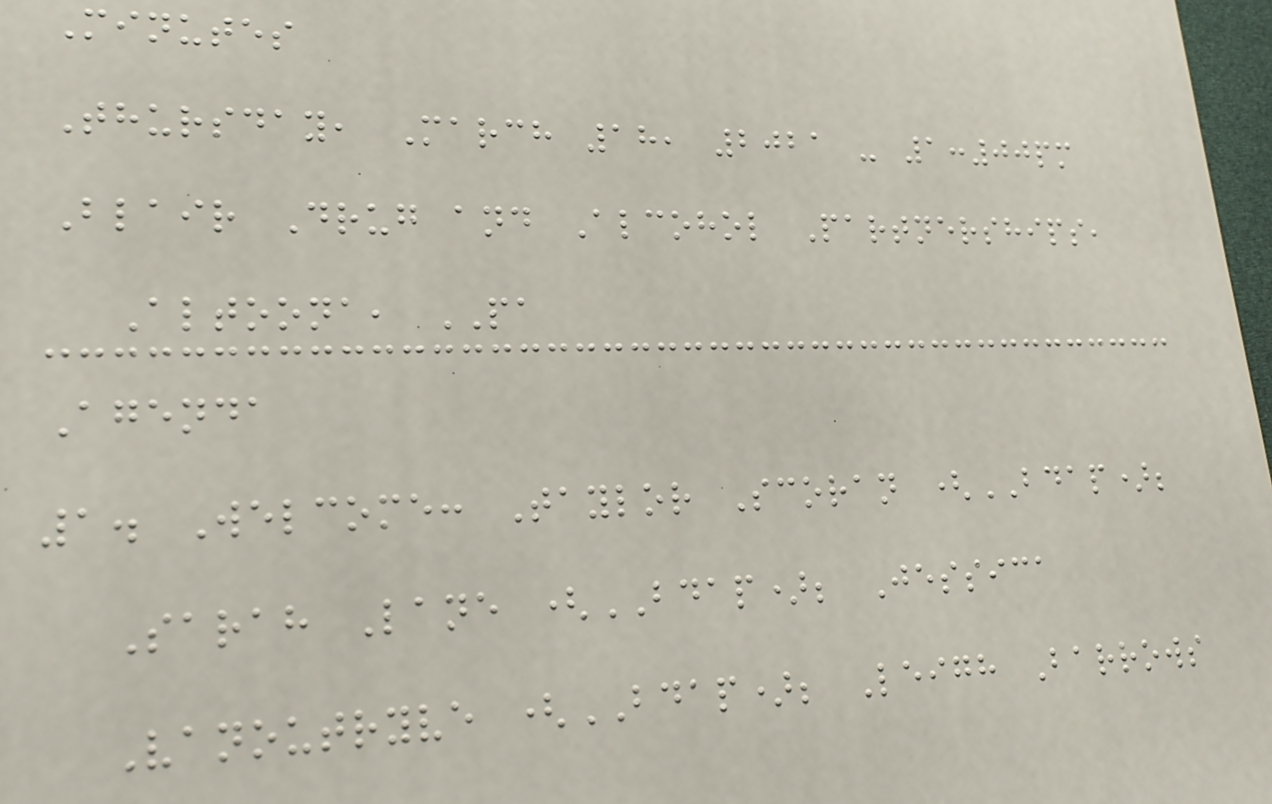Minutes
Thursday, March 18, 2021 - 1:00pm
Blair Drug and Alcohol Partnerships,
Altoona, PA
Agenda
1. Welcome: Taylor Scoran (BDAP);
Sarah Lane (BDAP); Jessica
Vanoutryve (BDAP); Leigh Barrows
